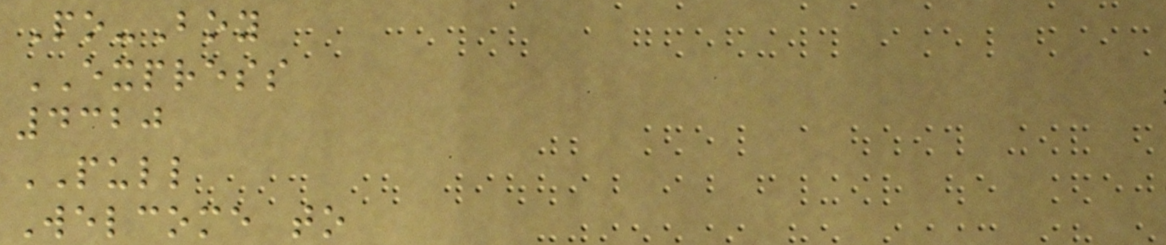Po-Boy
EXPRESS
4320
PULL
Welcome to
